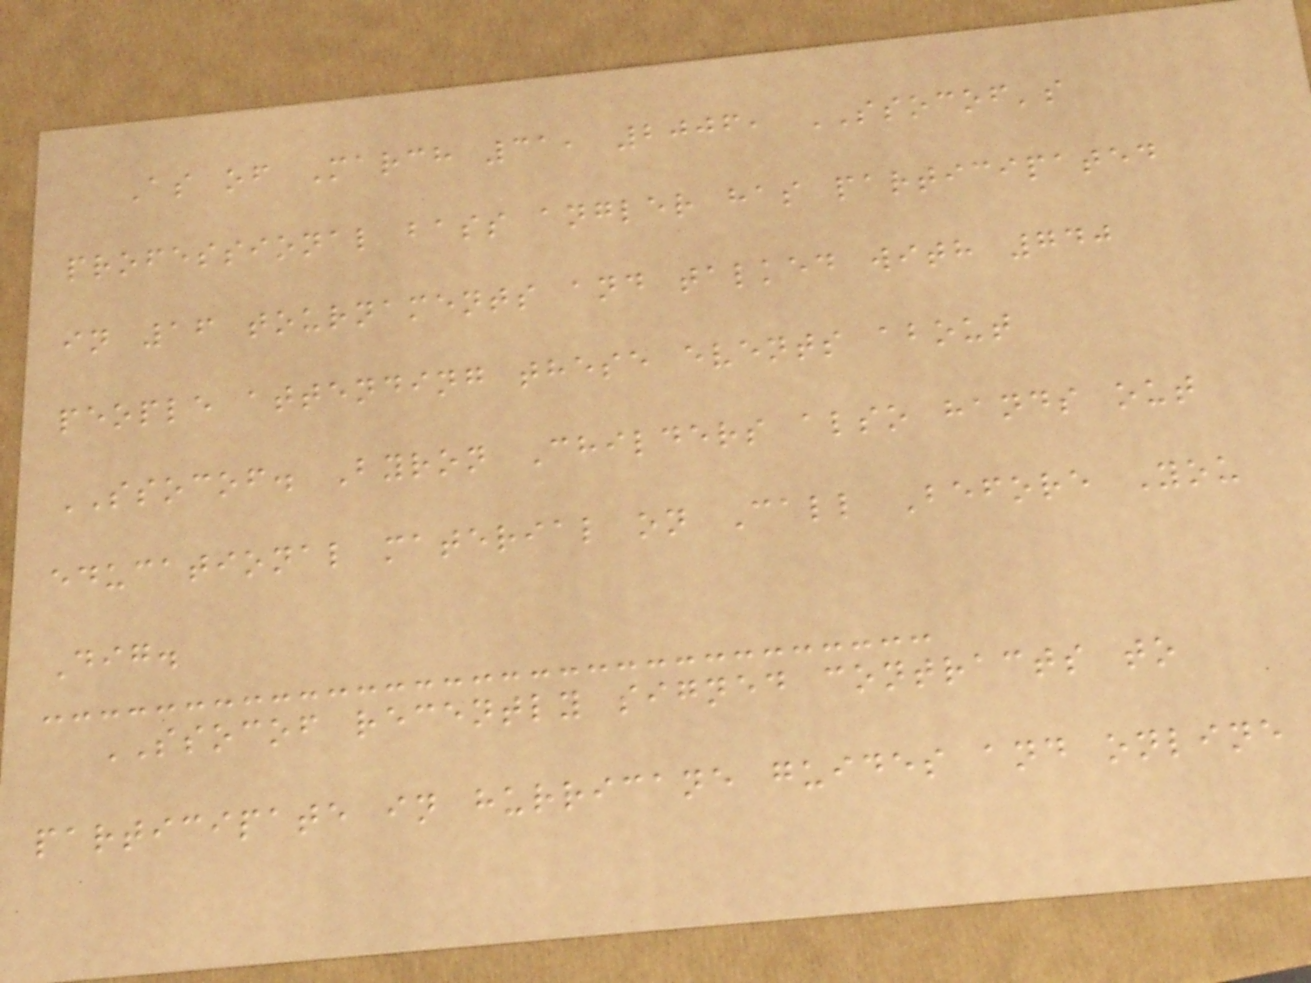As of March 31, 2006, SSOCOF's
professional bass angler has participated
in 16 tournaments and talked with 740
people attending these events about
SSOCOF. Byron Childers also hands out
educational material on Call Before You
Dig.
SSOCOF recently signed contracts to
participate in hurricane guides and online
